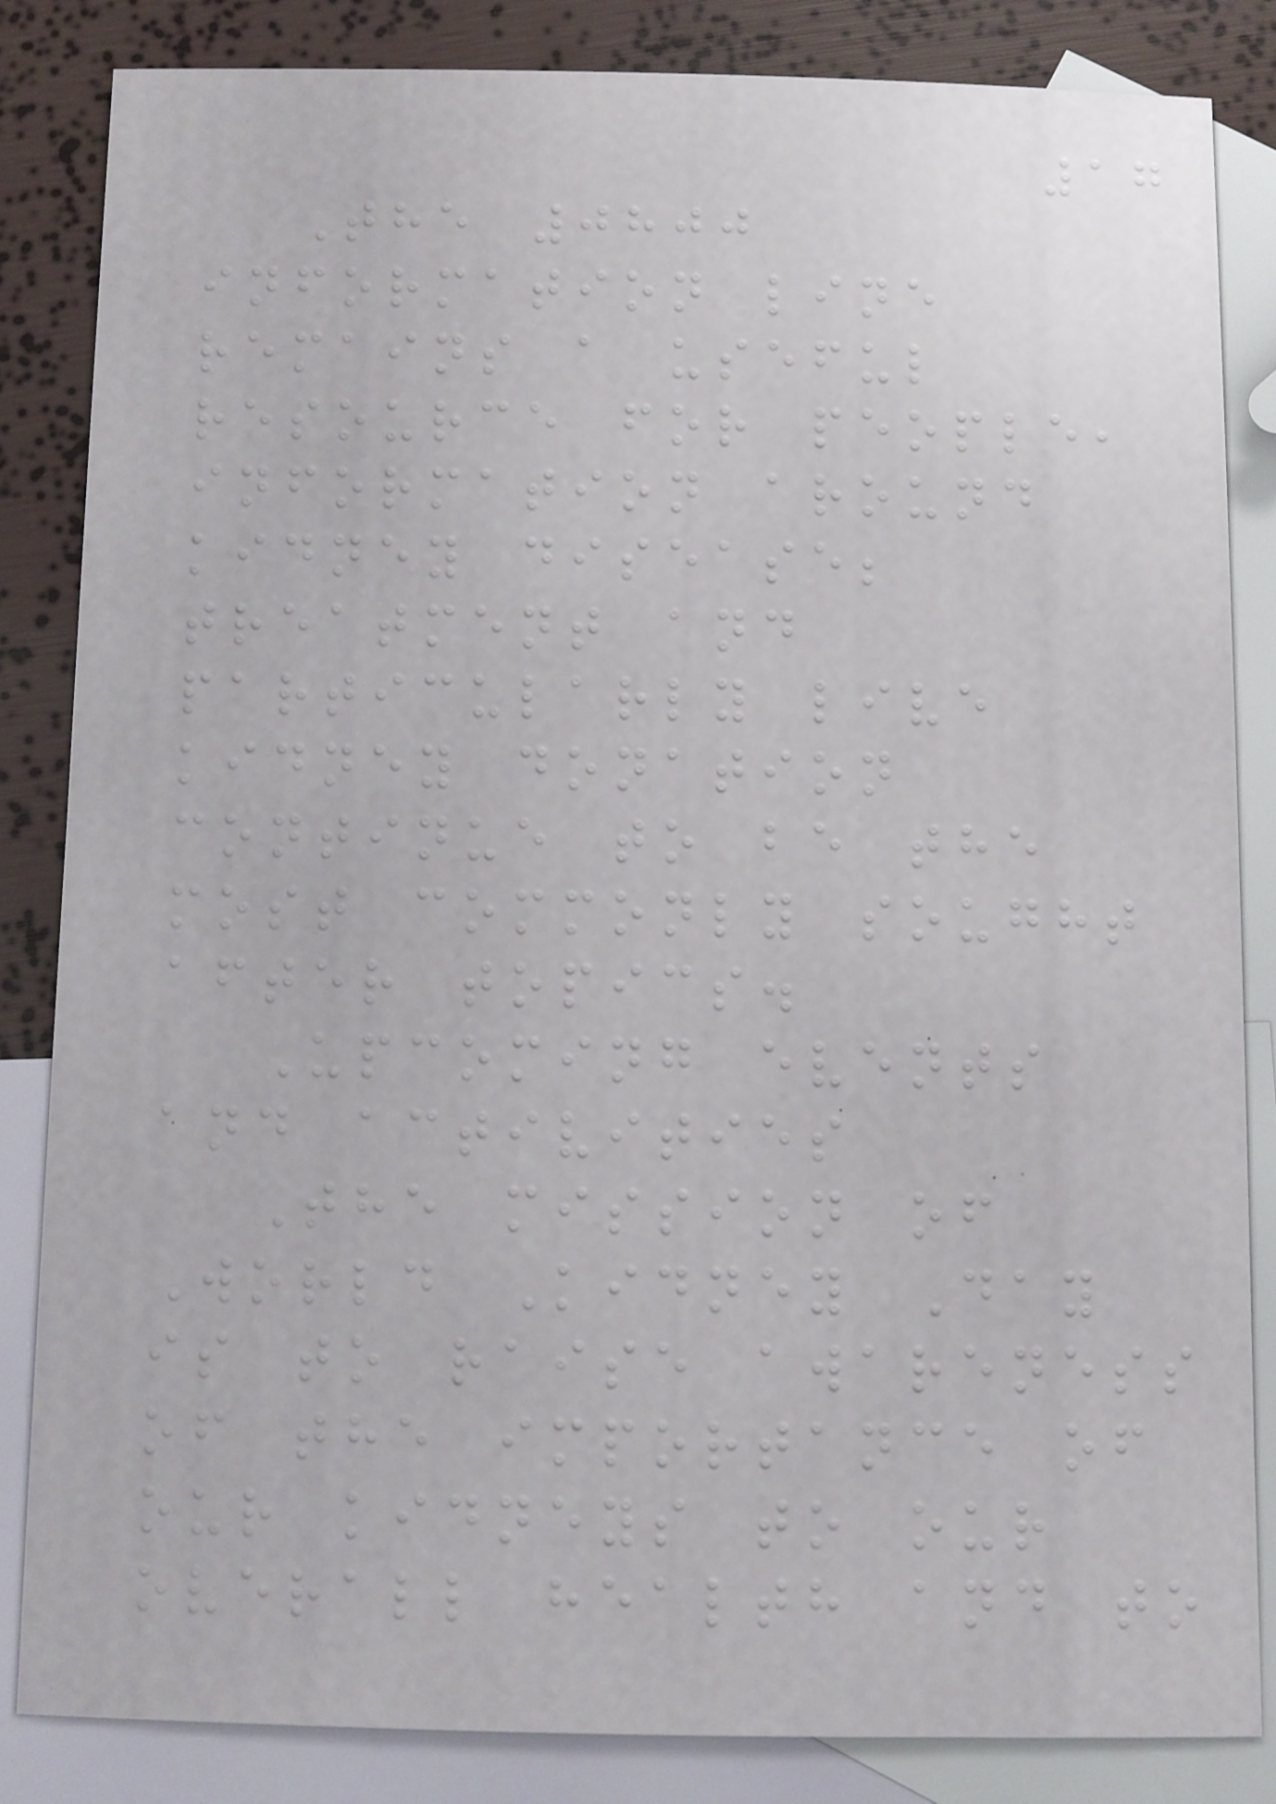17
The 0800
information line
remains a useful
resource for people,
information around
kidney disease;
treatment and
particularly live
kidney donation
continue to be the
most commonly sought
after topics.
Upcoming events
and activities
The mission of
World Kidney Day
is to raise awareness
of the importance of
our kidneys to our
overall health and to
